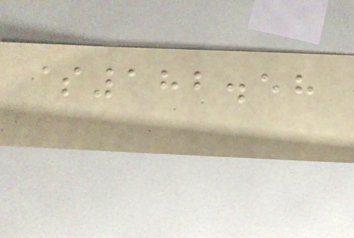$182.58
